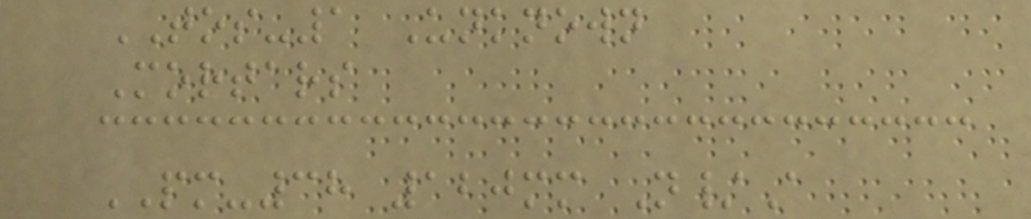TOS-1 Unknown
Mortars
PM-38 120mm N/A
